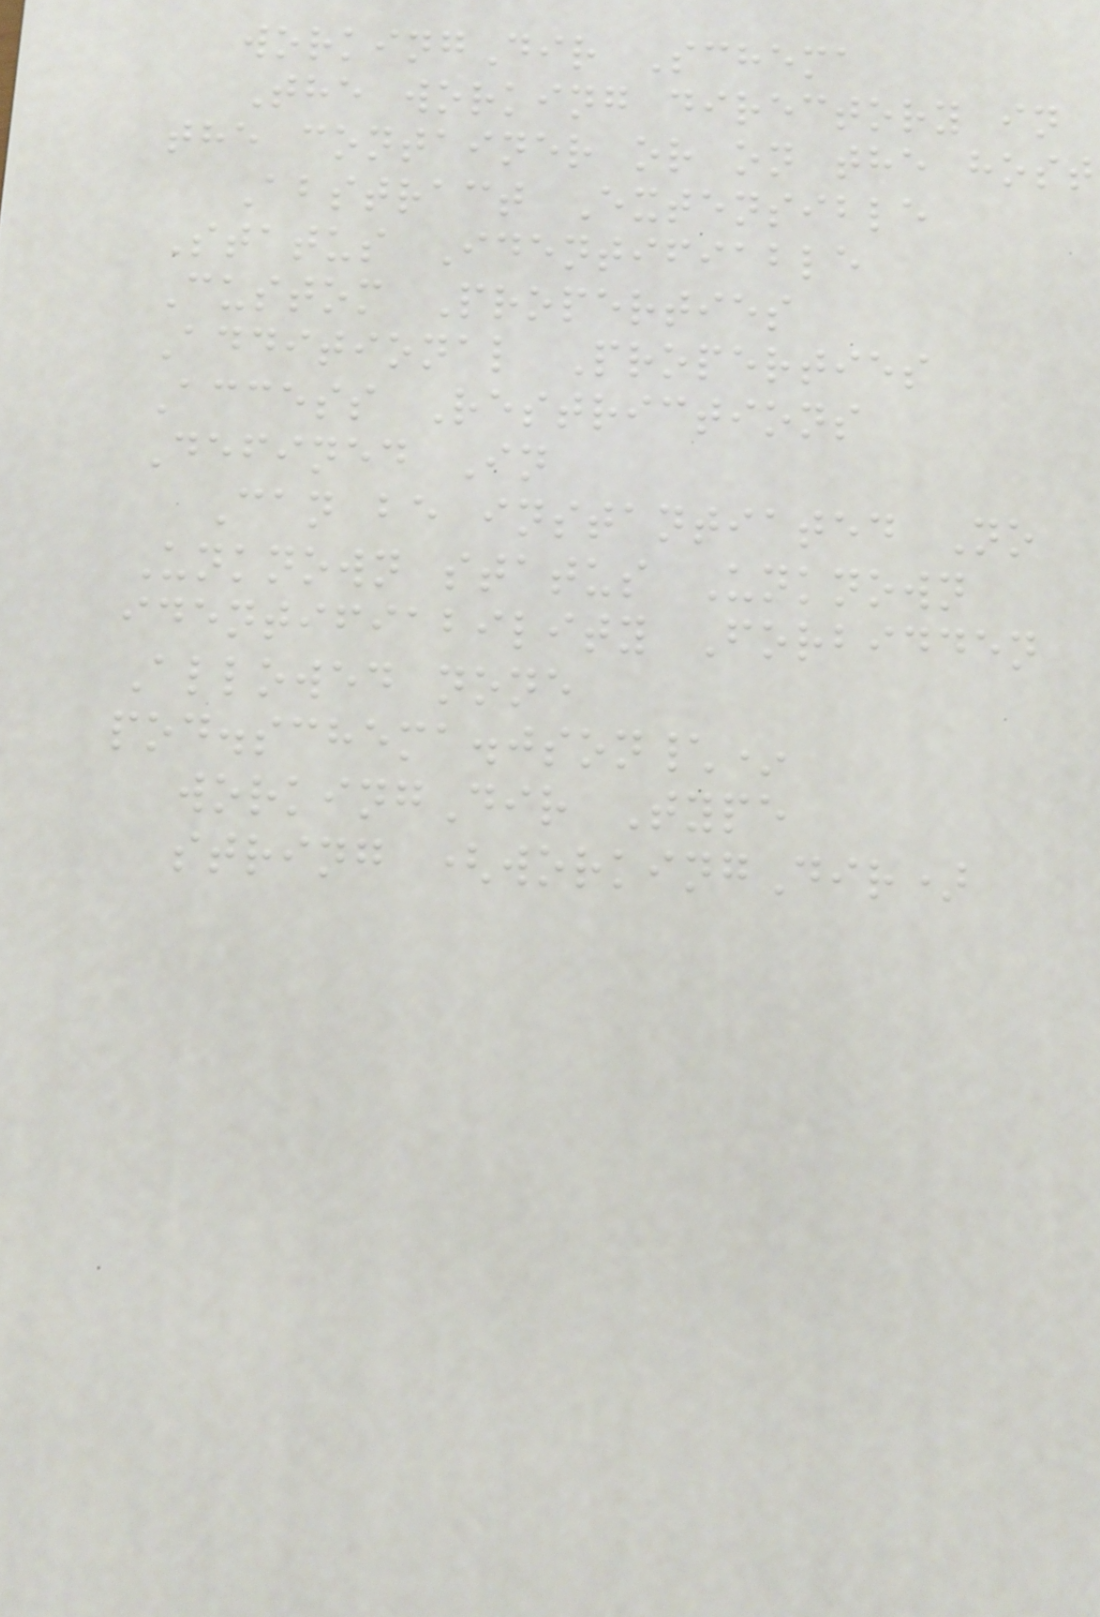workingDir Schema
The working directory in
the container or on the host
Abstract Extensible
Status Identifiable
Custom Properties
Additional Properties
Access Restrictions
Defined In
Can be instantiated No
Unknown status Unknown
identifiability Forbidden
Allowed none
pod.schema.json\*
workingDir Type
string (workingDir)
